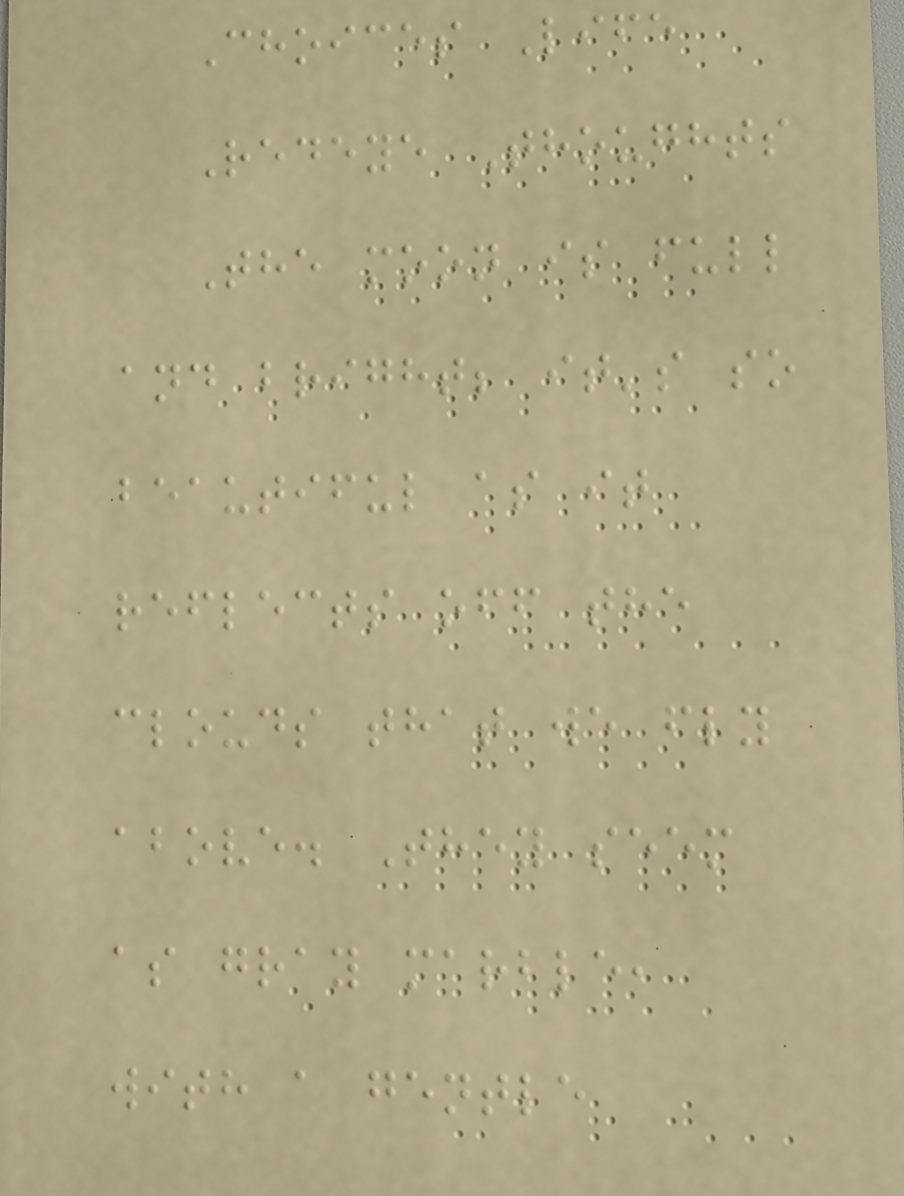Choices Life
Redeye Thoughts
The moon is full
and bright; it's so
beautiful as it
reflects off the
clouds that we fly
above. They seem
as gray marble,
with a gentle
